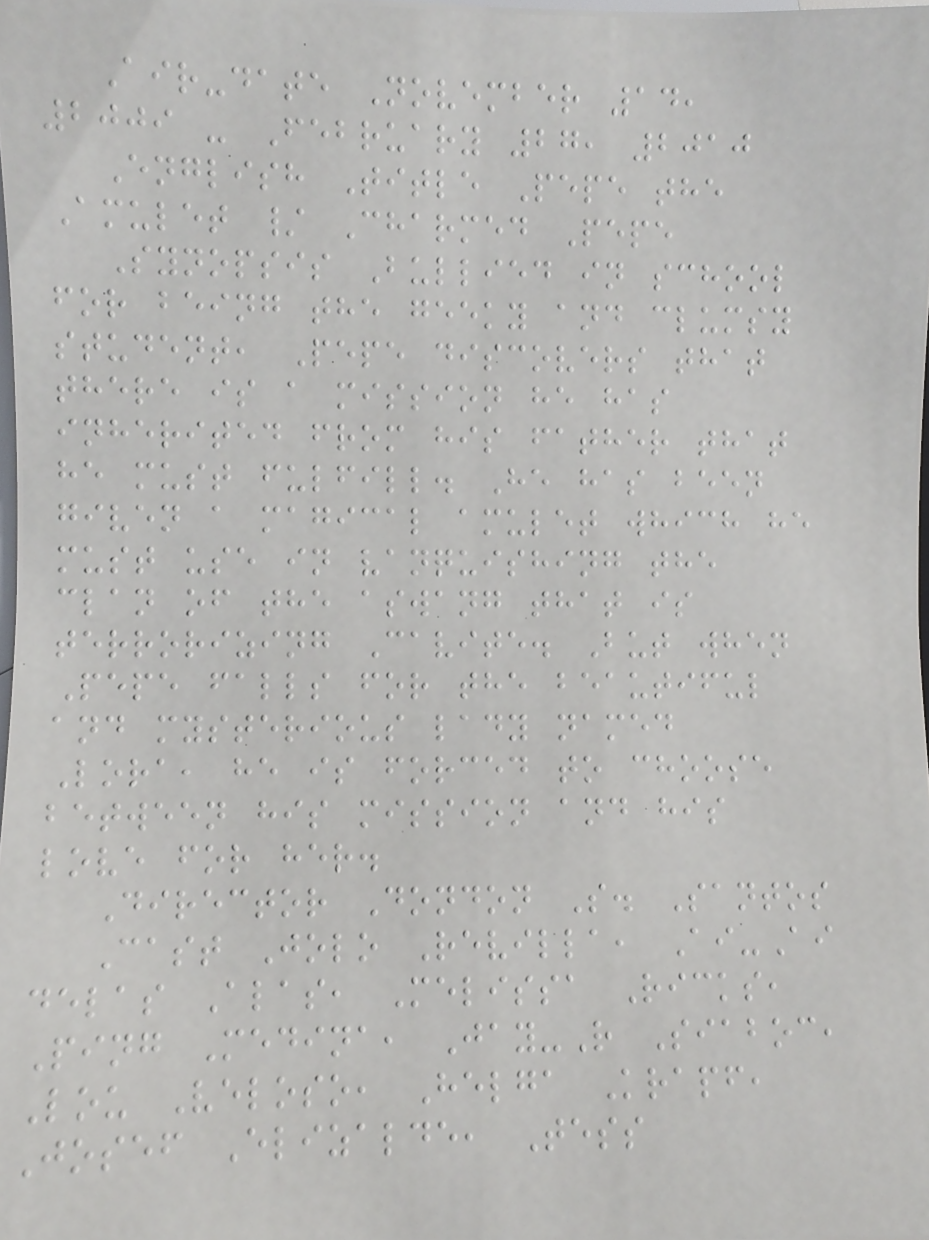Air-date November 14,
2009 - February 27, 2010
English Title Pepe the
Amulet / Charmed Pepe
Synopsis Bullied in school
for being the geeky and clumsy
student, Pepe discovers that
there is a mission he has
inherited from his father that
he must fulfill. He has been
given a magical amulet which he
must use in vanquishing the
clan of the aswang that is
terrorizing Cavite. But when
Pepe falls for the beautiful
and mysterious lady named
Lora, he is forced to choose
between his mission and his
love for her.
Director Dondon S. Santos
Cast Jolo Revilla, Ai-Ai
delas Alas, Melissa Ricks,
Ping Medina, Jay-R Siaboc,
Lou Veloso, Helga Krapf,
Josef Elizalde, Tess
